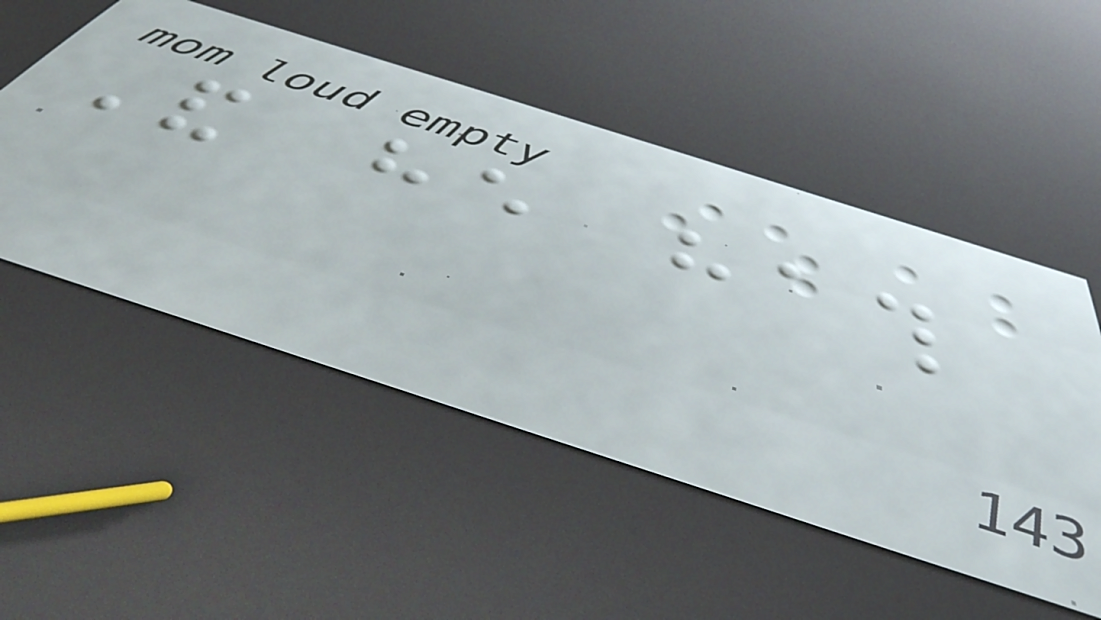And he hath
